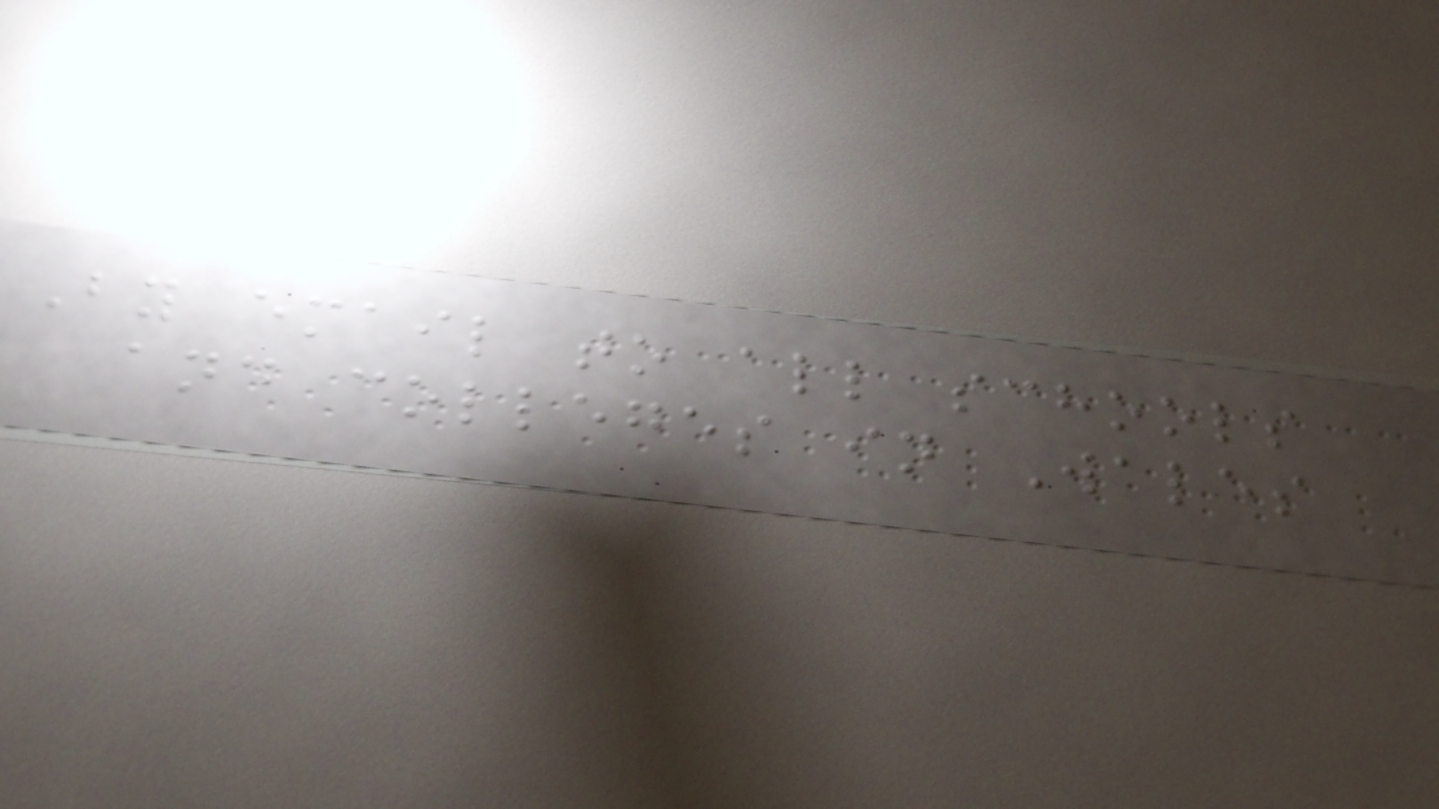By email to all schools
and colleges in Wales
